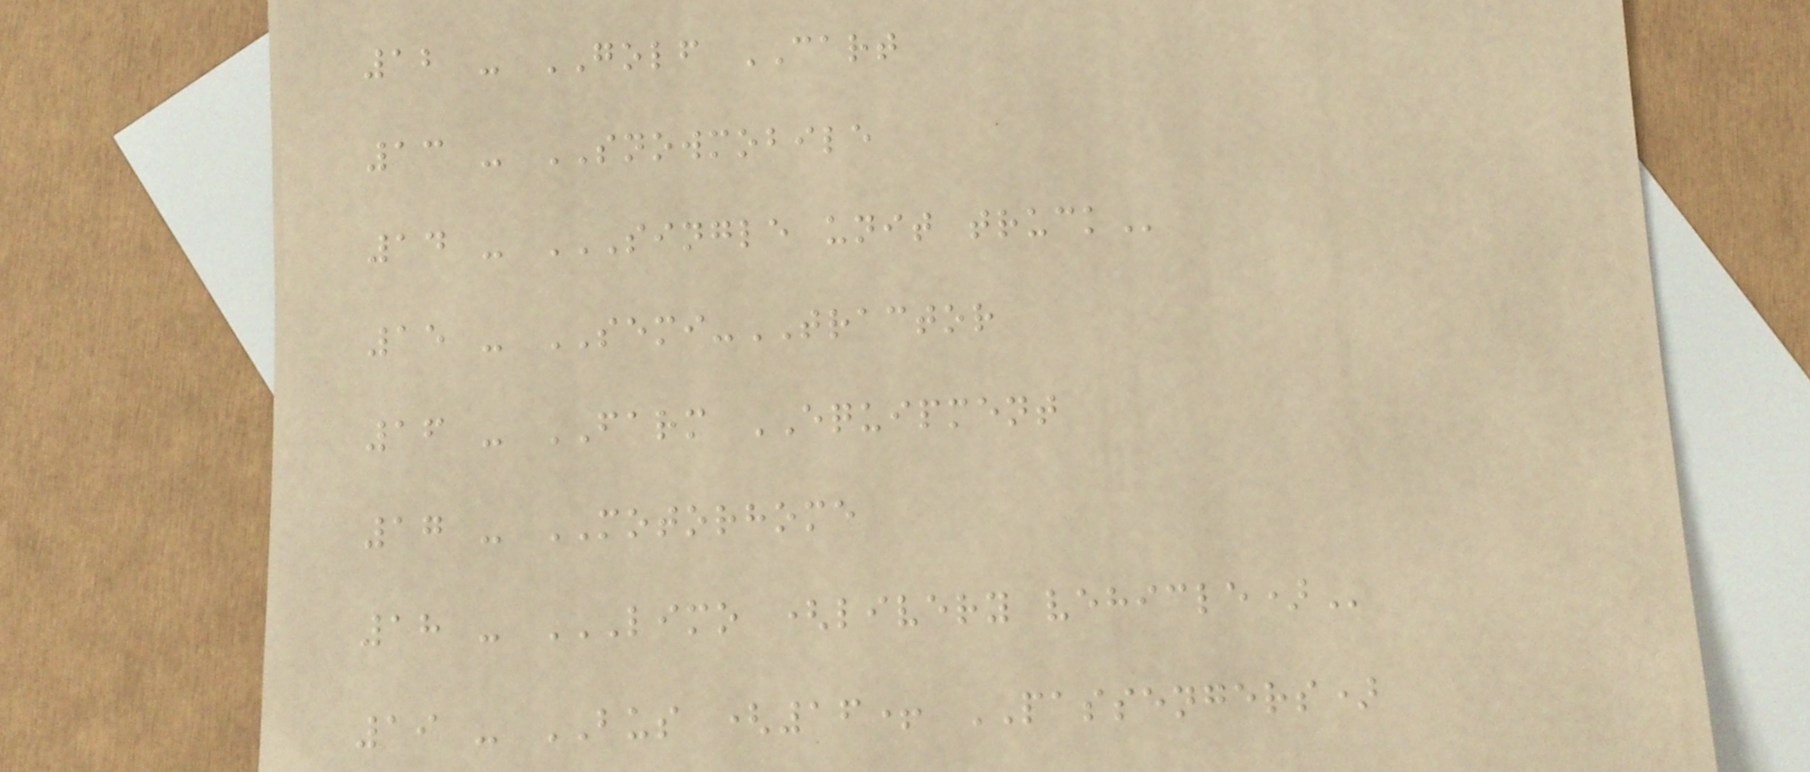12 - GOLF CART
13 - SNOWMOBILE
14 - SINGLE UNIT TRUCK
15 - SEMI-TRACTOR
16 - FARM EQUIPMENT
17 - MOTORHOME
18 - LIMO (LIVERY VEHICLE)
19 - BUS (16+ PASSENGERS)
